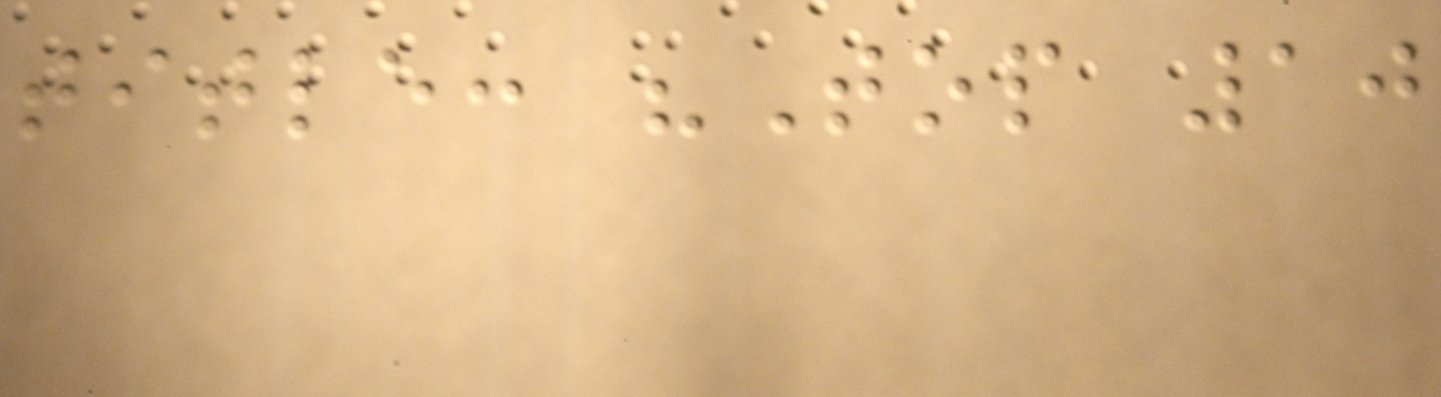title: "Top 10
